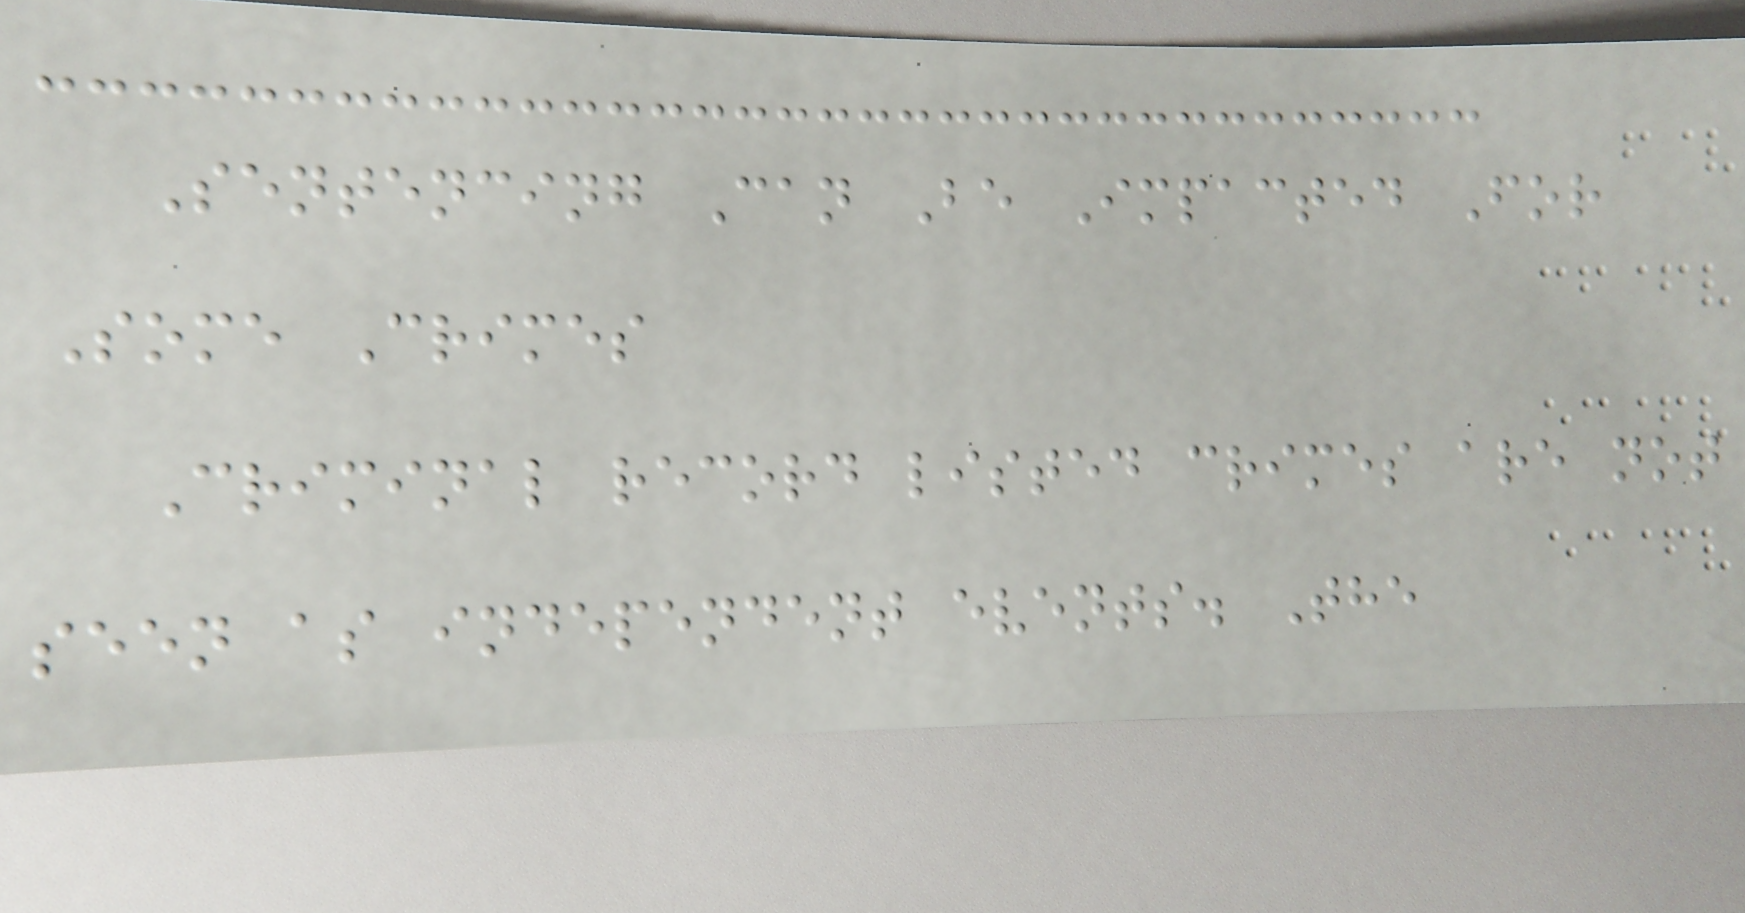Sentencing Can Be Impacted For
Some Crimes
Criminal record listed crimes are not
seen as independent events. The
